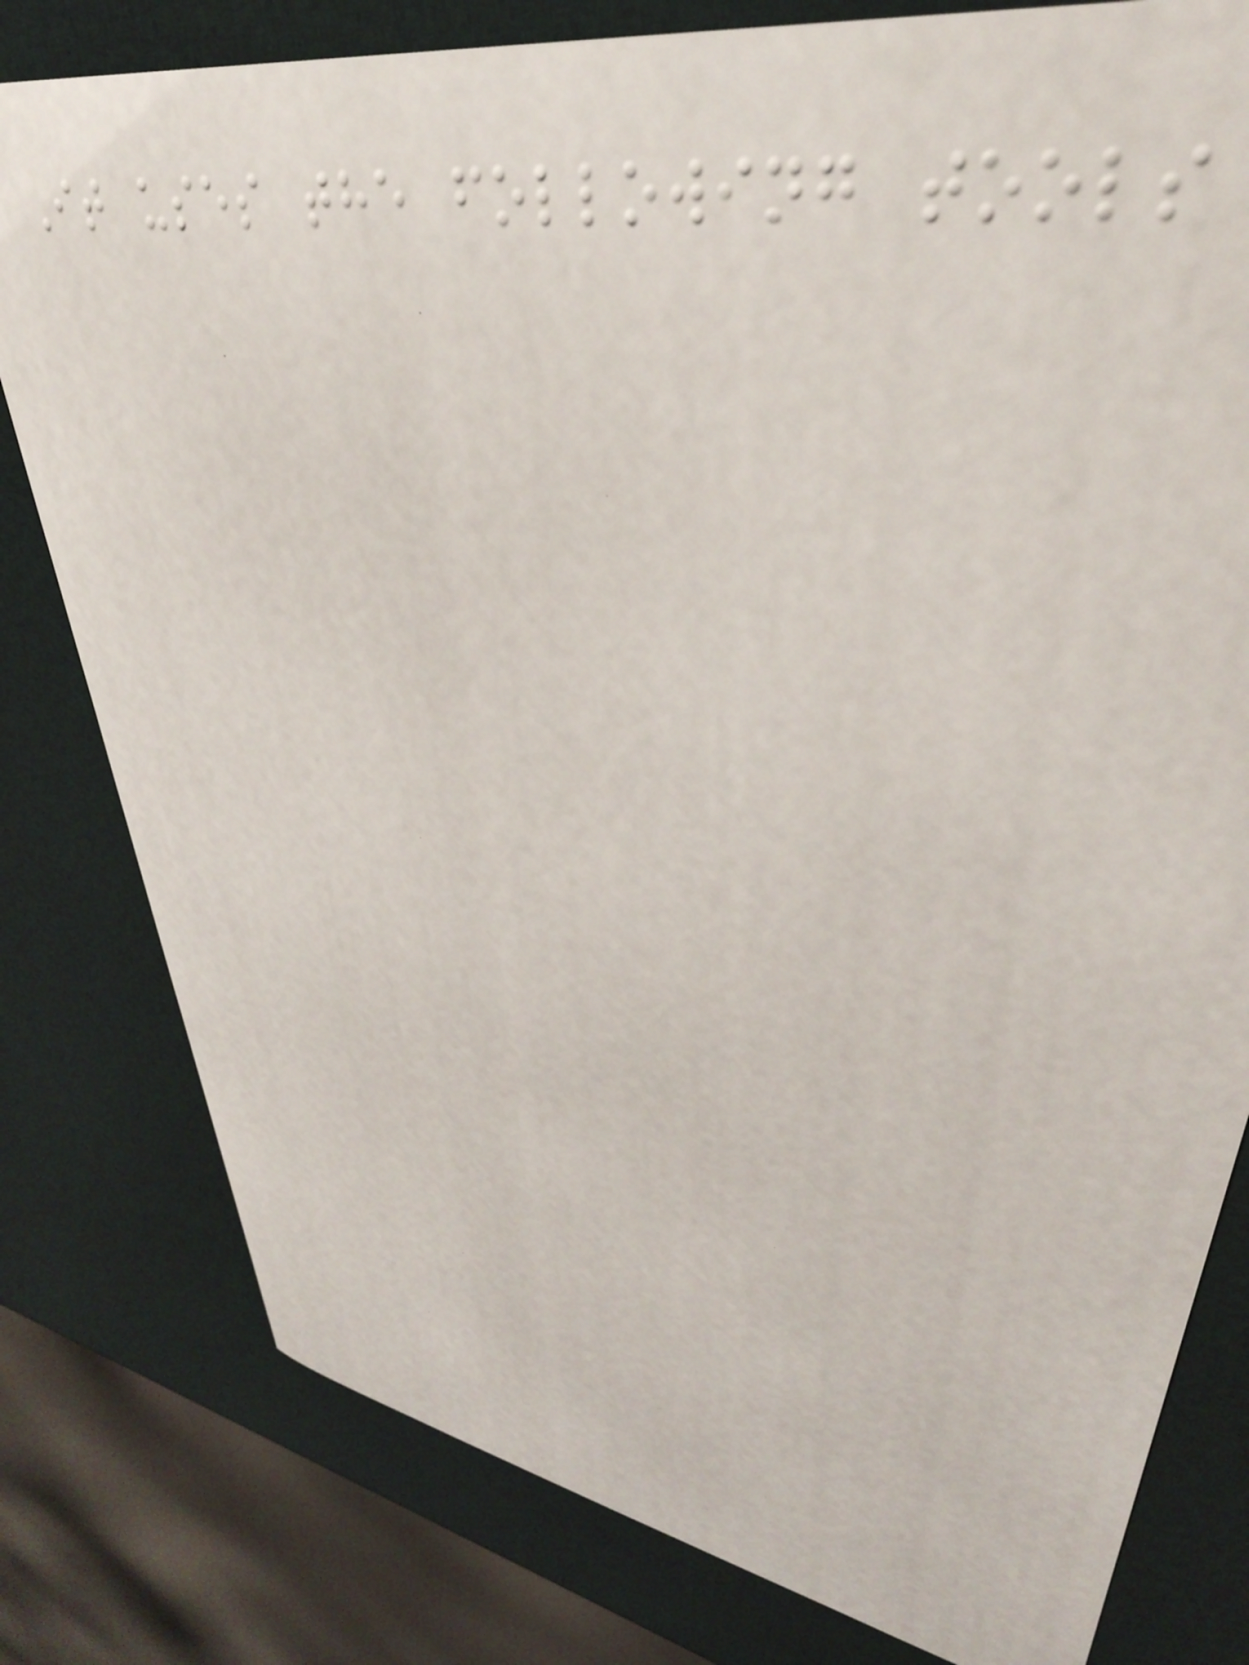It uses the following tools
